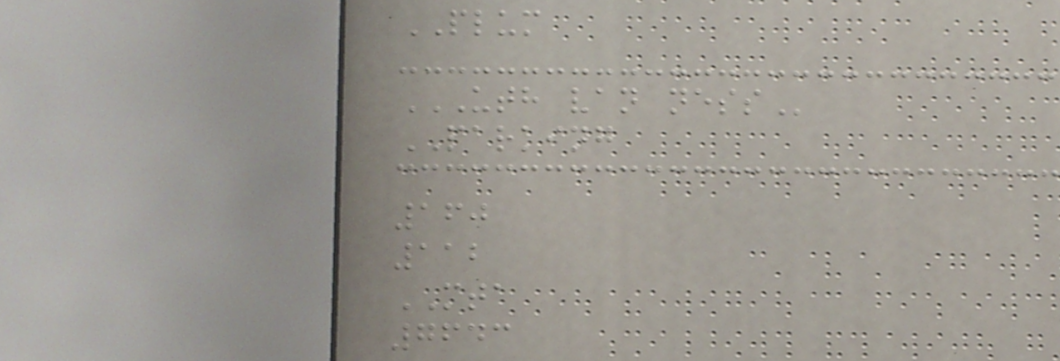PLUM
UTH VAN NESS
PARKING
160
112
MTA
7643
